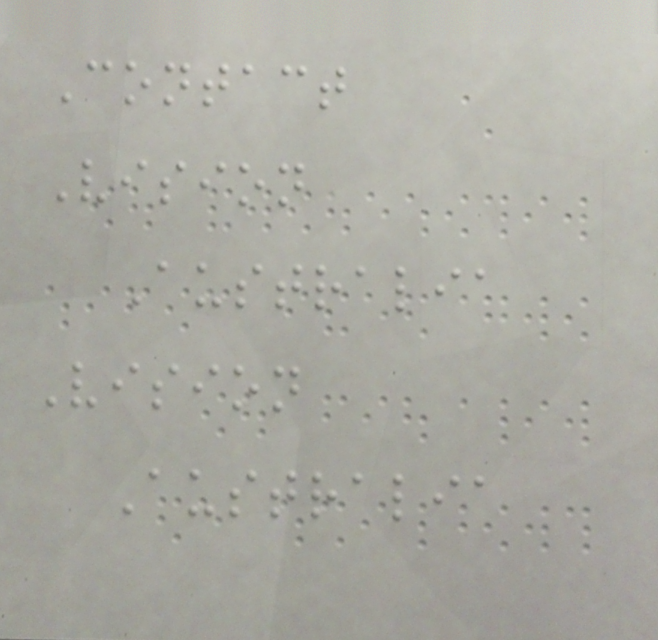Contact
Vision
Australia
Vision
Australia
